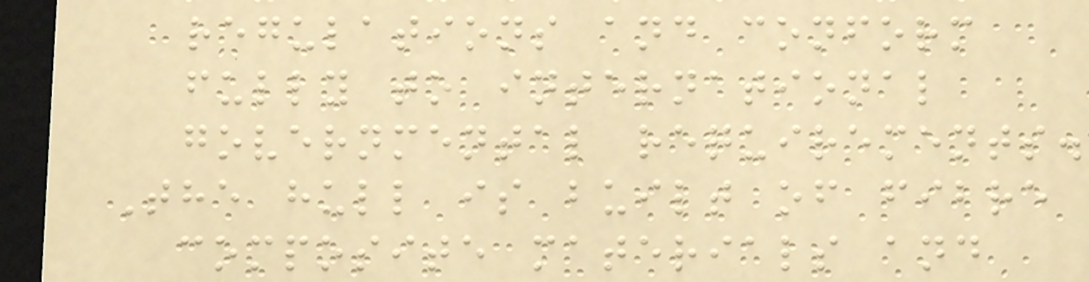regulations and conform
fully to international
governmental requirements.
The hull is built of fibre
composite materials and
